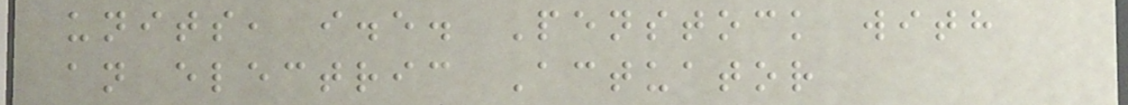units, i.e. Penstock with
an electric Actuator
